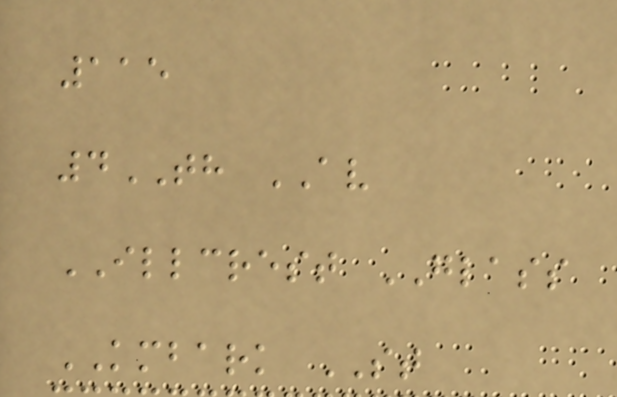115
4TH AV
ILLCREST GLASS
KMBARK ST
